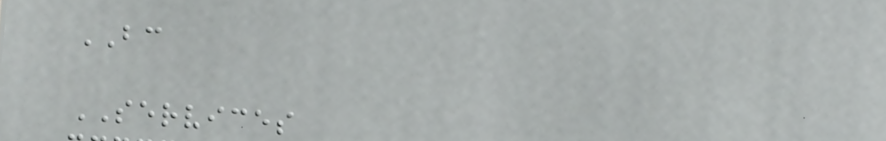BC
SERVICES
